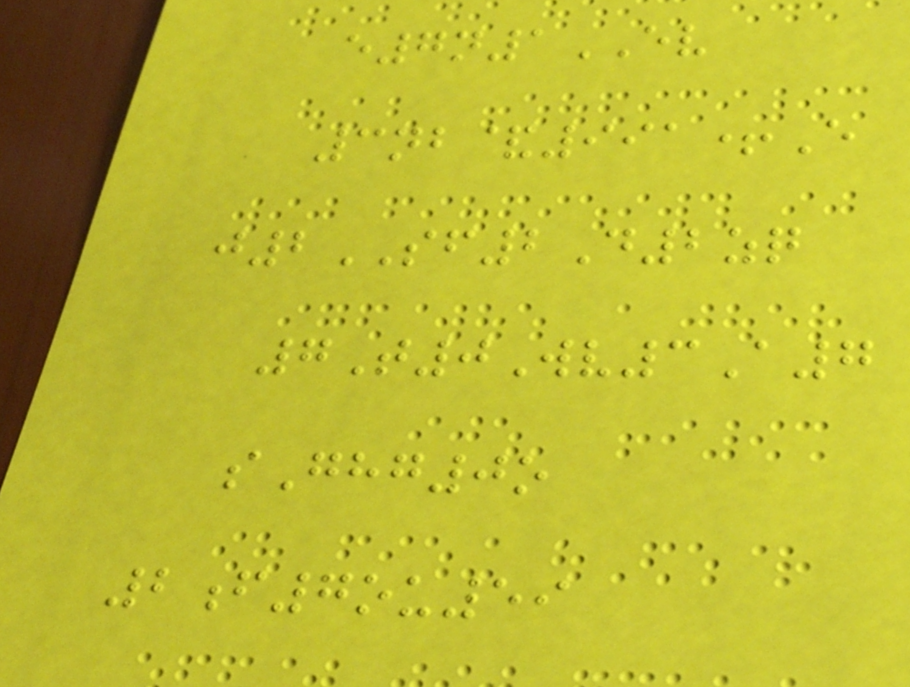e7n1EV
3nb&991+E
j2SF2D2zq
7T0Wv3A7
sGhg0o
2f7ou59
